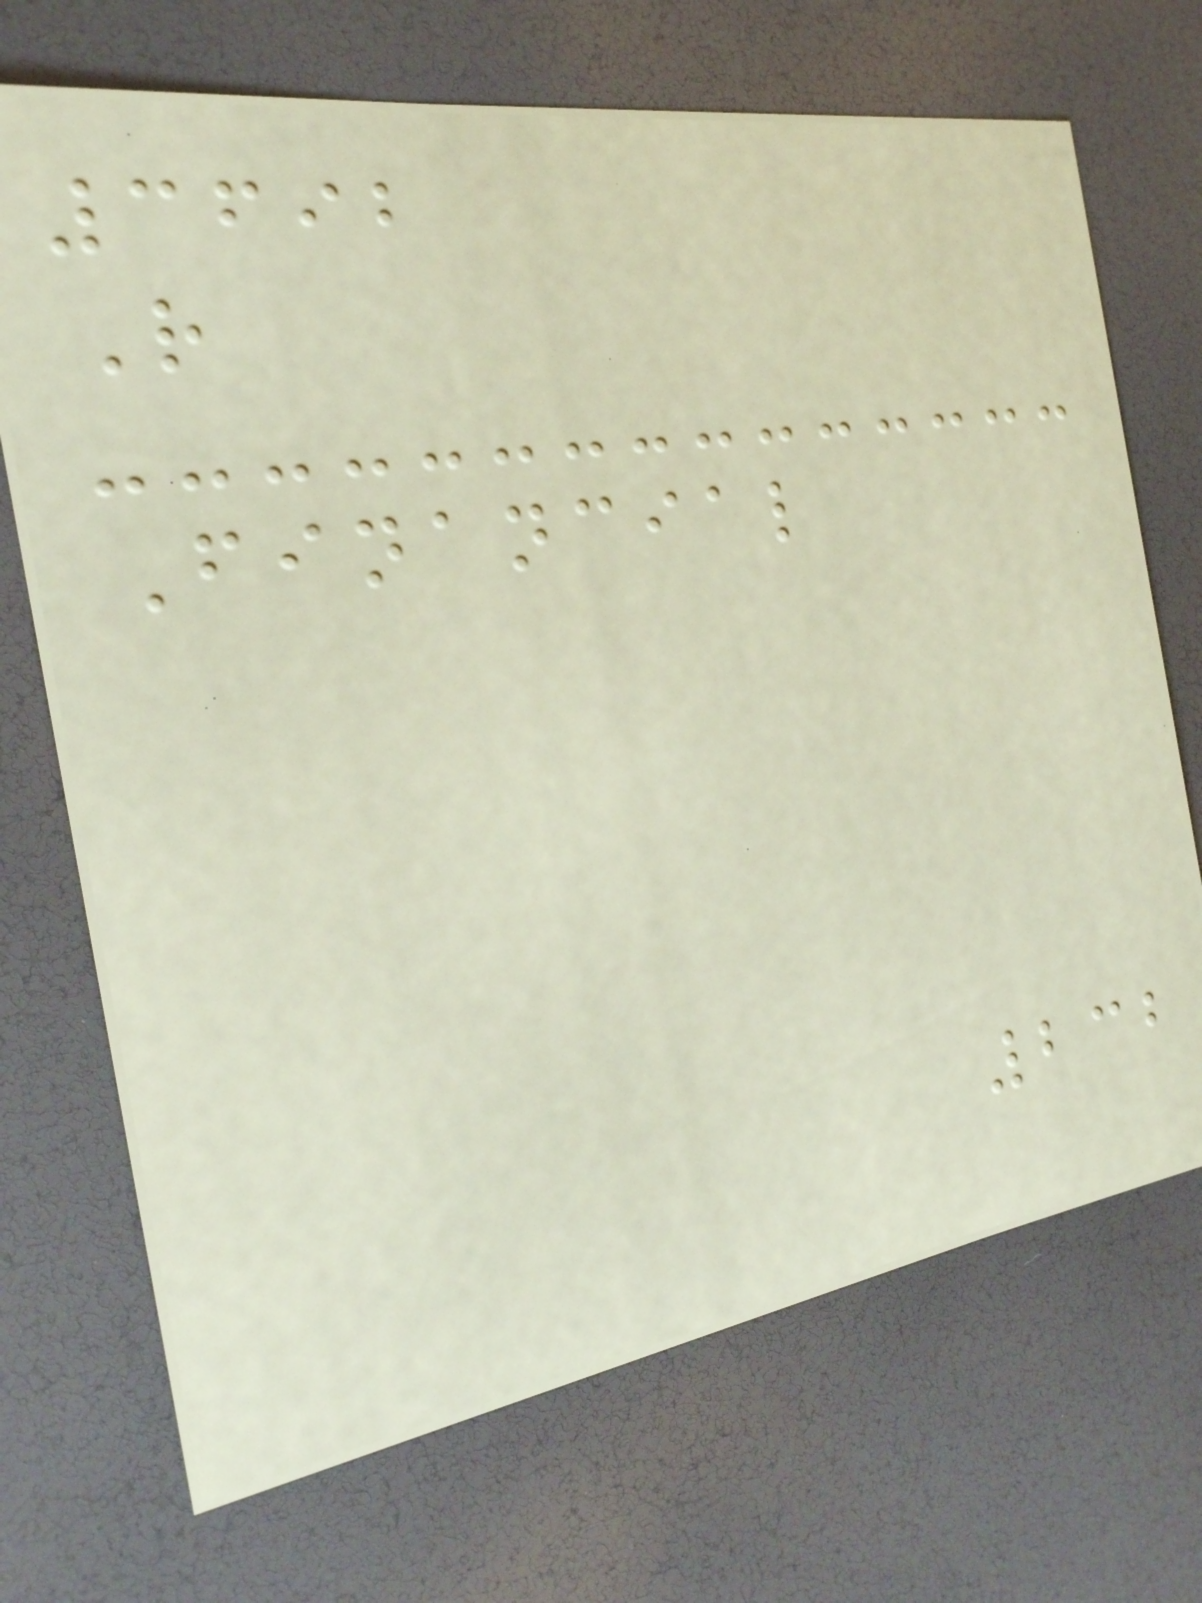3692
R
Financial
232
